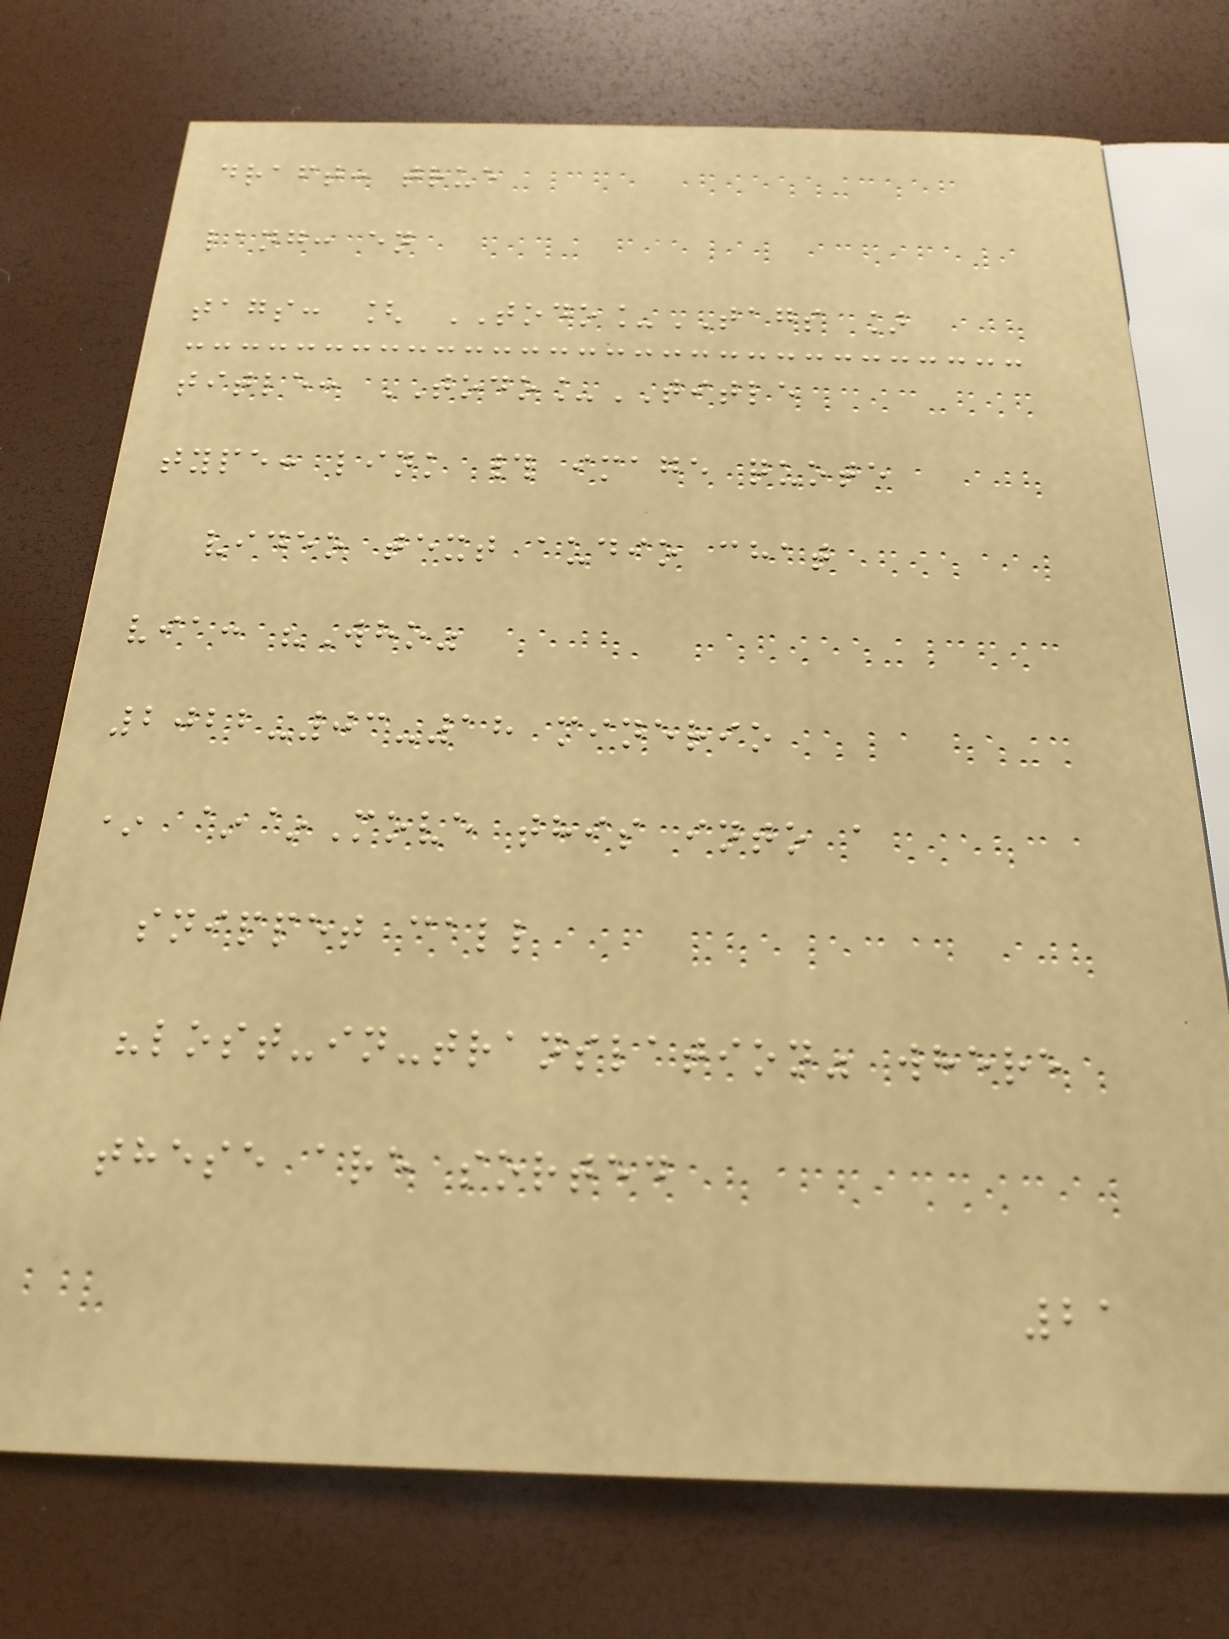draft: true
lang: en
tags: [ TODO_TAGS ]
title: TODO_TITLE
type: link # image quote
video text audio chat
via: "Who"
2022-03-18 minerio
* ~~Move this into a
snippet call
"lost-in-translation" where
these are sorted
21
